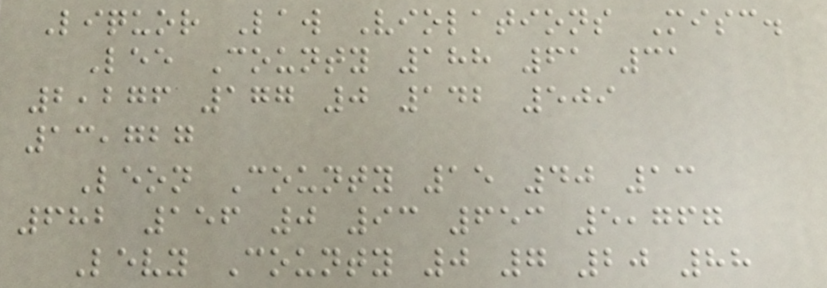Liquor Law Violations Misc.
Lee County 188 61 31
2,276 177 0 142 509
13,727
Leon County 15 40 13
682 156 0 93 653 5,767
Levy County 0 7 20 88
